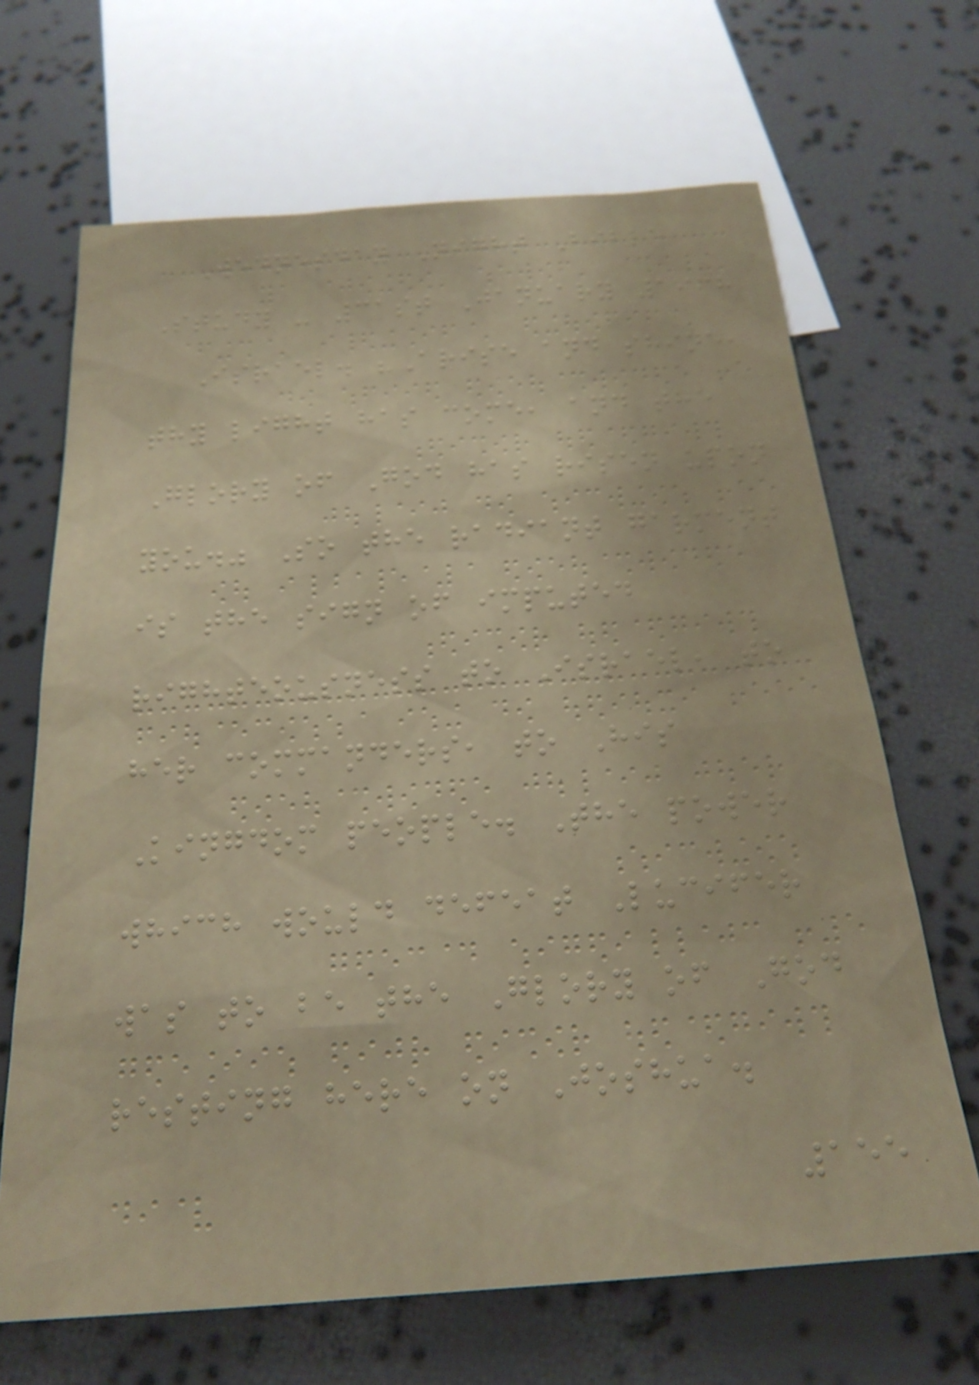Wednesday Night Bible
Study - 31st January 1968
Israel. "Arise and shine,
thy light has come, and the
Glory of God has risen upon
you." So the radiant garment
is the sign of imputed
righteousness to Israel, to
her commanders, to His
Kingdom people. The power
which would defeat Lucifer
was to be the Glory of God
resting here on Joshua.
155
